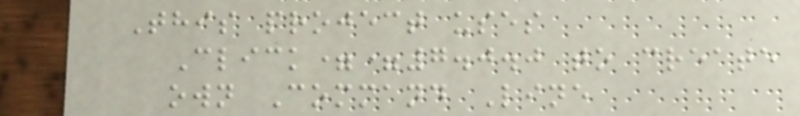This project uses
Click==7.0.0 to create
own Command Line
